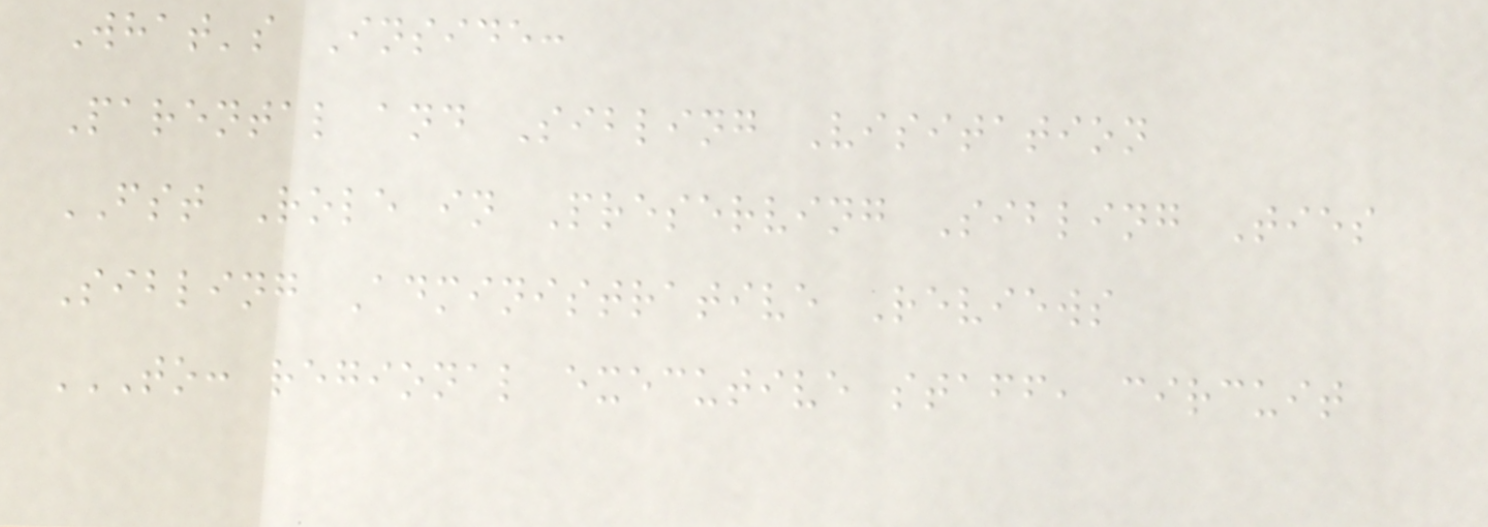What's Inside:
Parental and Sibling Visitation
FST Role in Preserving Sibling Ties
Sibling Administrative Reviews
TO: REGIONAL EXECUTIVE STAFF, CIRCUIT
